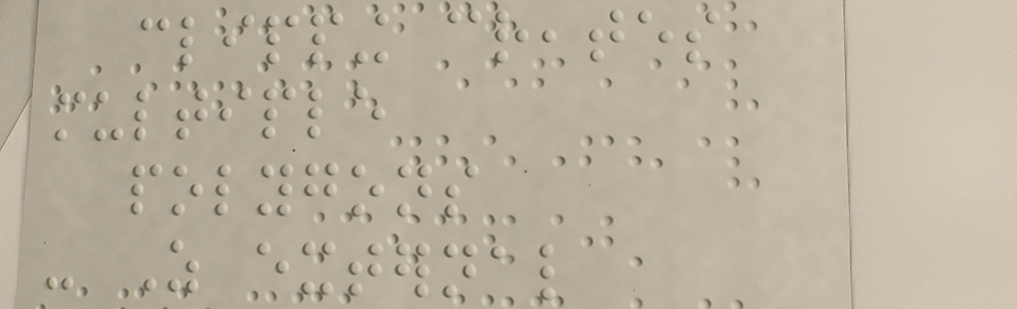clipping creates
multiple
polygons
- As external
